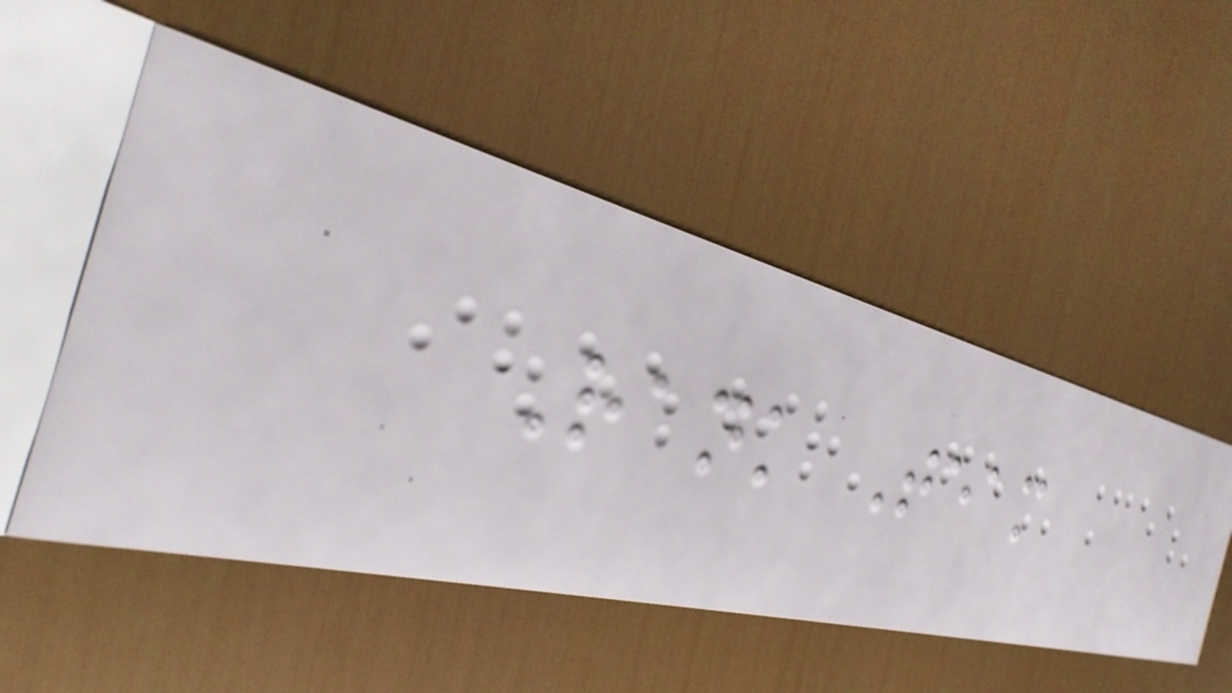Rank Team
